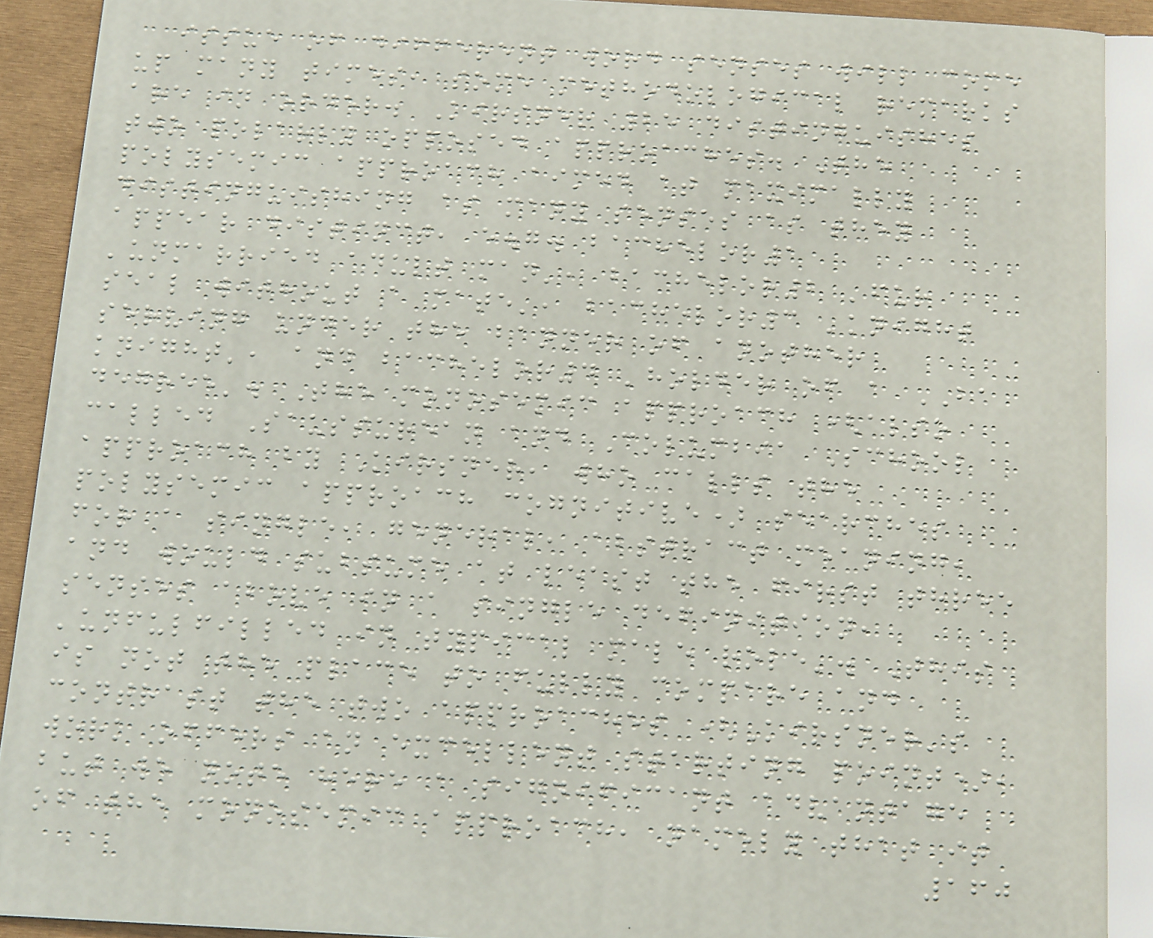issue of different word senses will come
up many times, some methodological remarks
are in order. Kirsner 25 distinguishes
two polarly opposed approaches. The
polysemic approach aimed at maximally
distinguishing as many senses as they
appear distinct, e.g. bachelor1
'unmarried adult man', bachelor2 'fur
seal without a mate', bachelor3 'knight
serving under the banner of another
knight', and bachelor4 'holder of a BA
degree'. The monosemic approach (also
called Saussurean and Columbia School
approach by Kirsner, who calls the
polysemic approach cognitive) searches
for a single, general, abstract meaning,
and would subsume at least the first three
senses above in a single definition,
'unfulfilled in typical male role'. This
is not the place to fully compare and
contrast the two approaches (Kirsner's
work offers an excellent starting point),
but we note here a significant advantage
of the monosemic approach, namely that it
160
